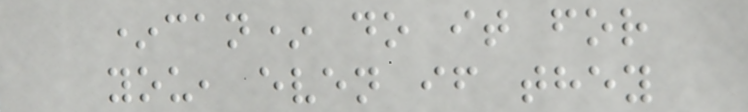*can* do it for
you, even if they
